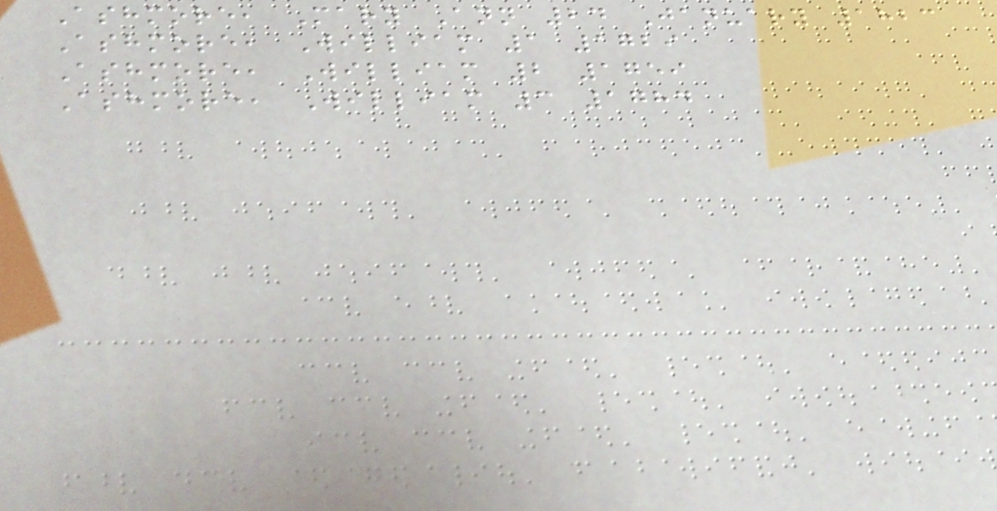Ashmore, Mary Ann 24 January 1823
Ashmore, William 1 1729
Ashmore, William 2 1759
Ashmore, William 3 1784
